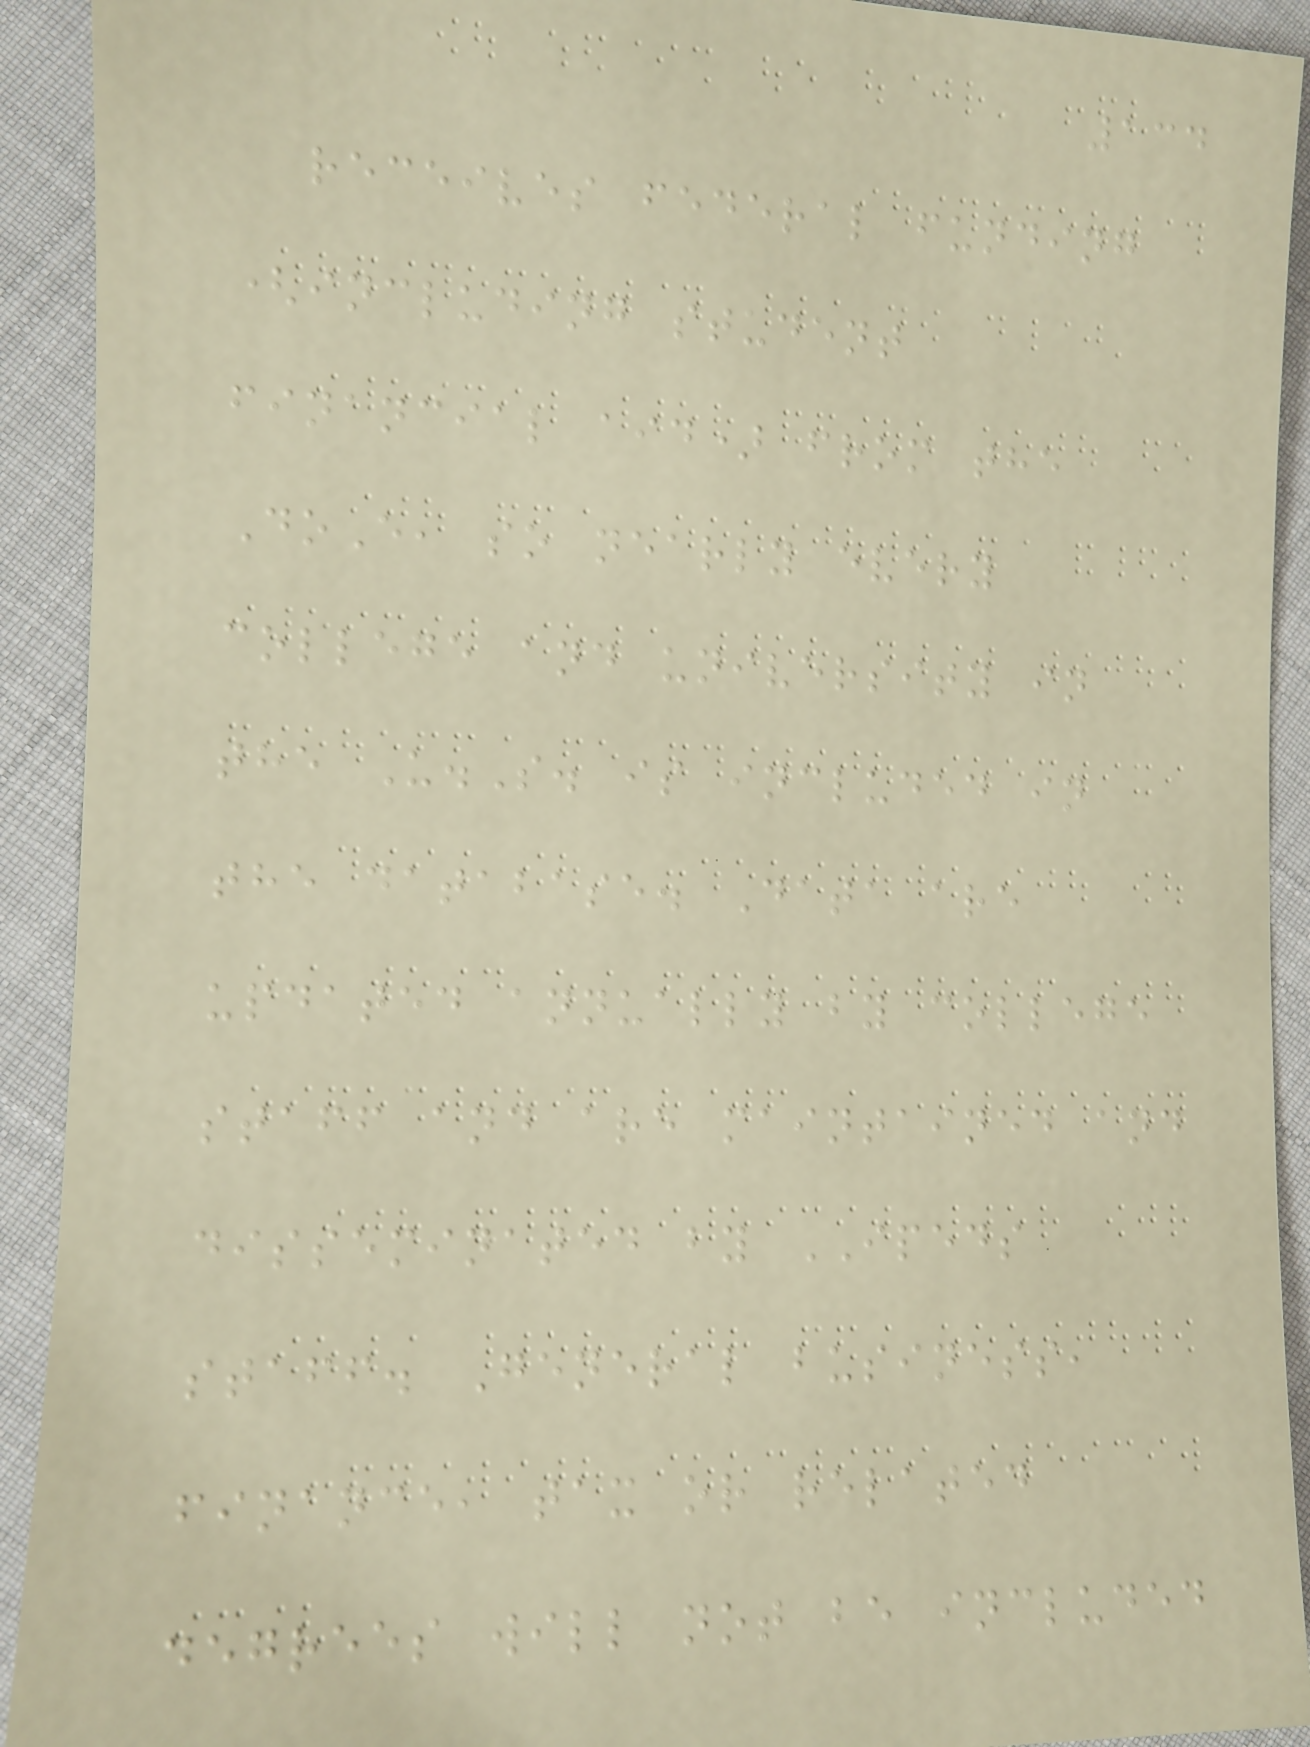134
receives federal funding
(including student
financial aid) from the
DoE, so nearly every
college and university in
the U.S. is included in
the database. Data are
updated annually by college
staff and are maintained and
disseminated by IPEDS
staff. General business,
finance, tax or related
degrees will not be included
